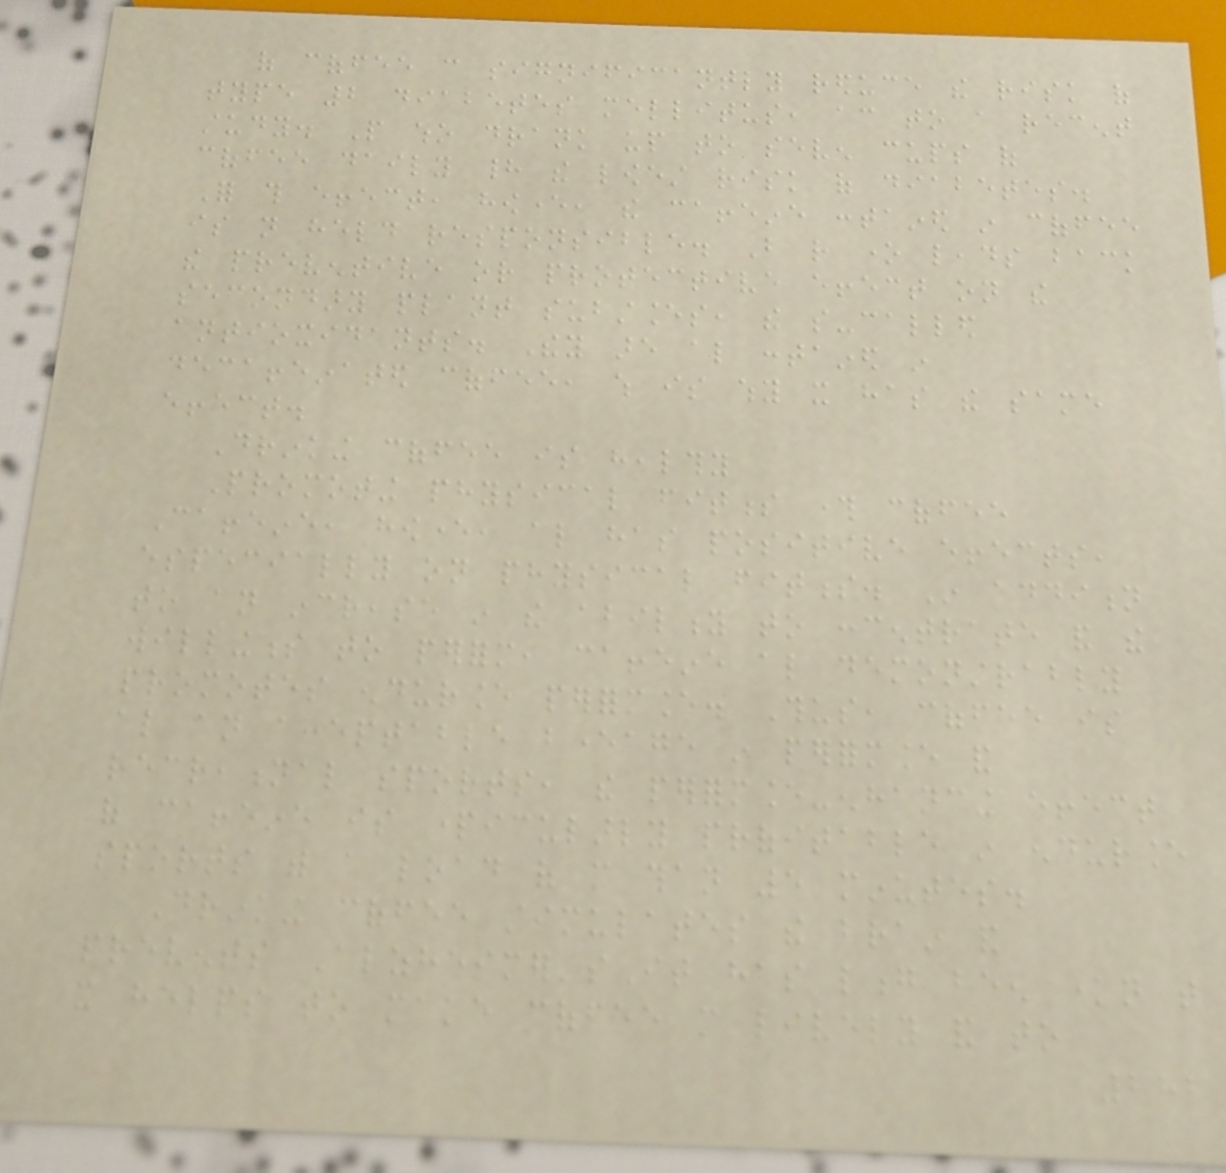of coffee can significantly reduce the risk of
type 2 diabetes mellitus, according to a recent
study. People who drank up to seven cups of
coffee daily had the lowest risk of diabetes.
For this effect, however, the caffeine contained in coffee
is not held responsible. But rather one leads back
the preventive or protective effect on the
secondary plant substances, the so-called
antioxidants. They are also contained in
decaffeinated coffee, which is why it has the same
effect.
Drinking coffee is healthy
Promoting physical fitness through coffee
Caffeine, however, also has positive effects,
especially on physical fitness. In addition
to an increase in the ability to concentrate and the
willingness to perform, caffeine also demonstrably
promotes endurance performance. Thus, coffee is
also an acceptable beverage in performance and
recreational sports, the performance-enhancing effect
of caffeine is particularly profitable in endurance
sports with a load of more than 5 minutes.
Drinking coffee stimulates the brain and
prevents Alzheimer'sIt has long been known that
it helps to make coffee more lively and to
282
